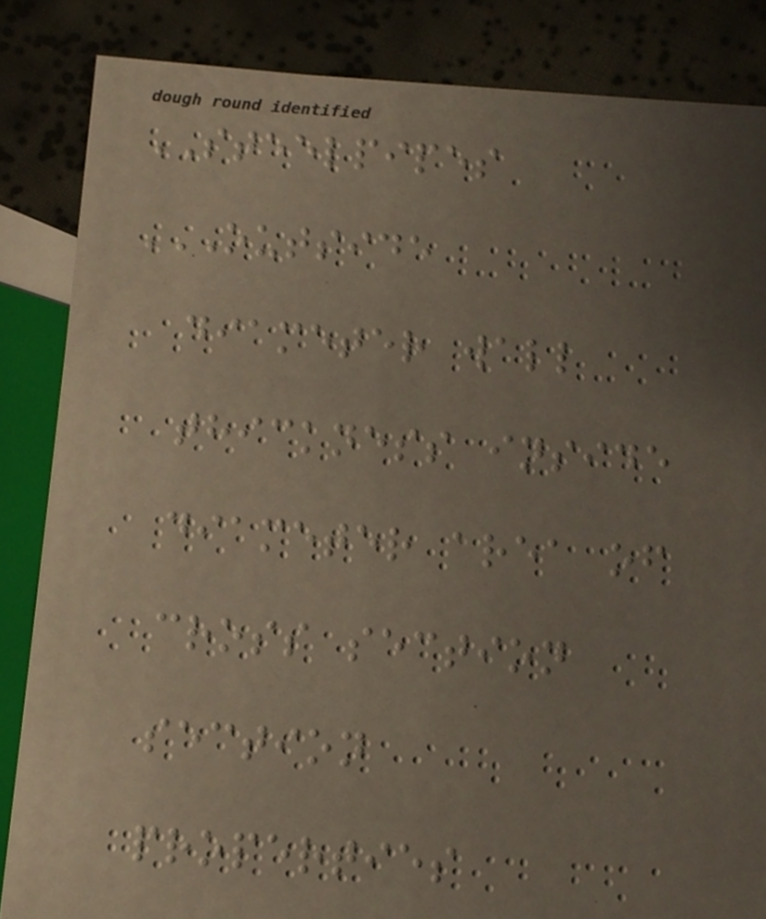STEELPIPES
OUTSIDE
DIAMETER WALL
THICKNESS INSIDE
DIAMETER AREA OF
CROSS SECTION
SECTION
PROPERTIES
